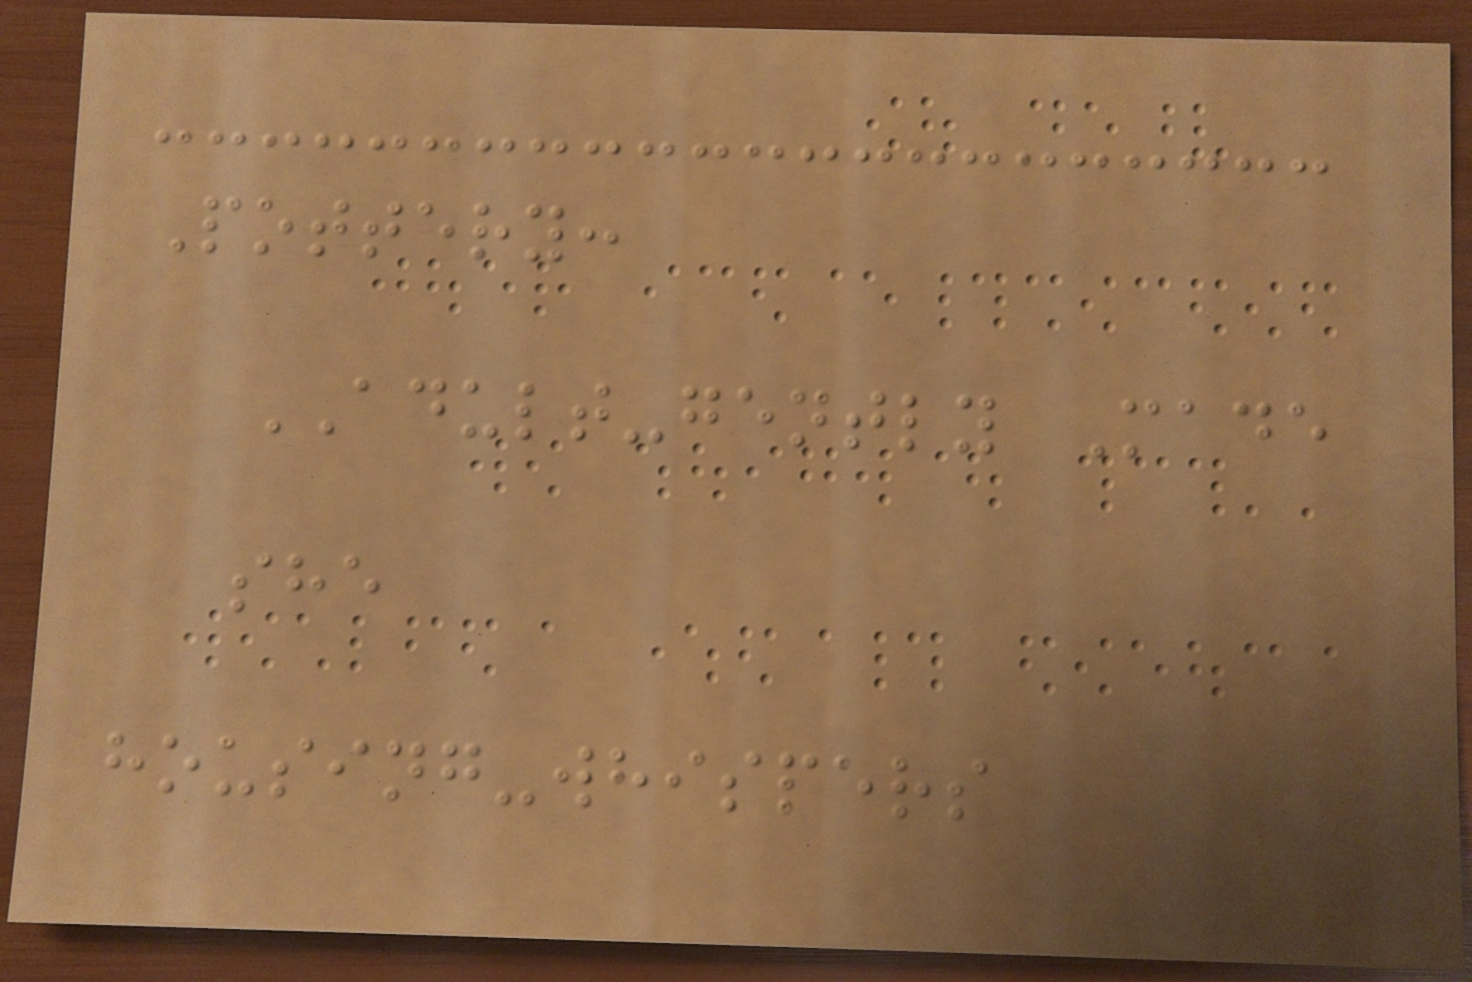Pottery:
ADULT-gently Made
she
housing-whispers
